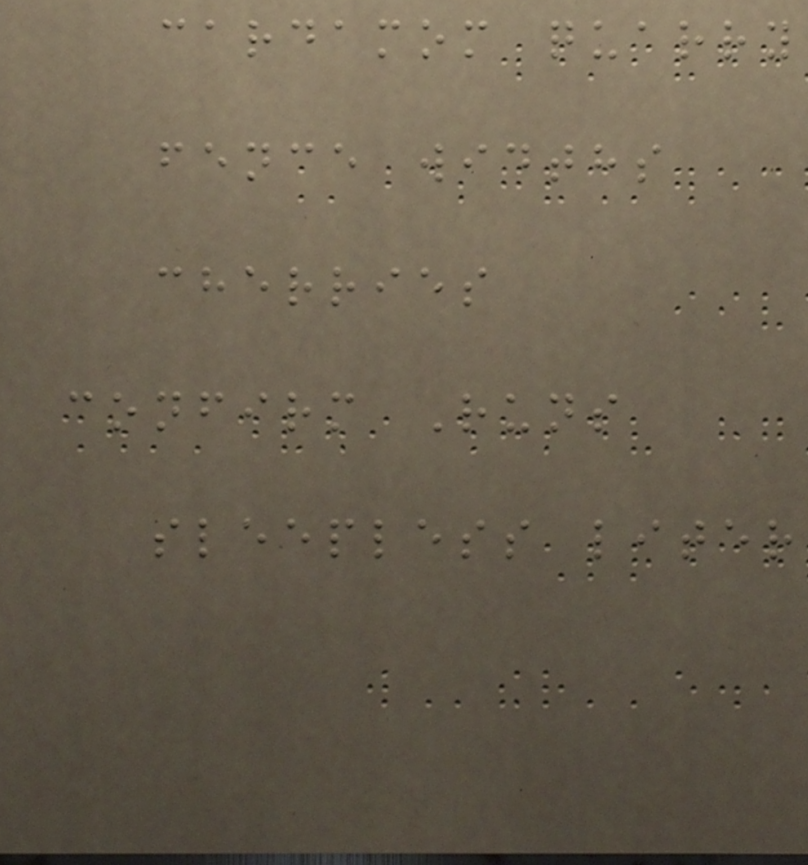cardamom quarry
fence widths
cherries
confirm Runs
sleepless liter
